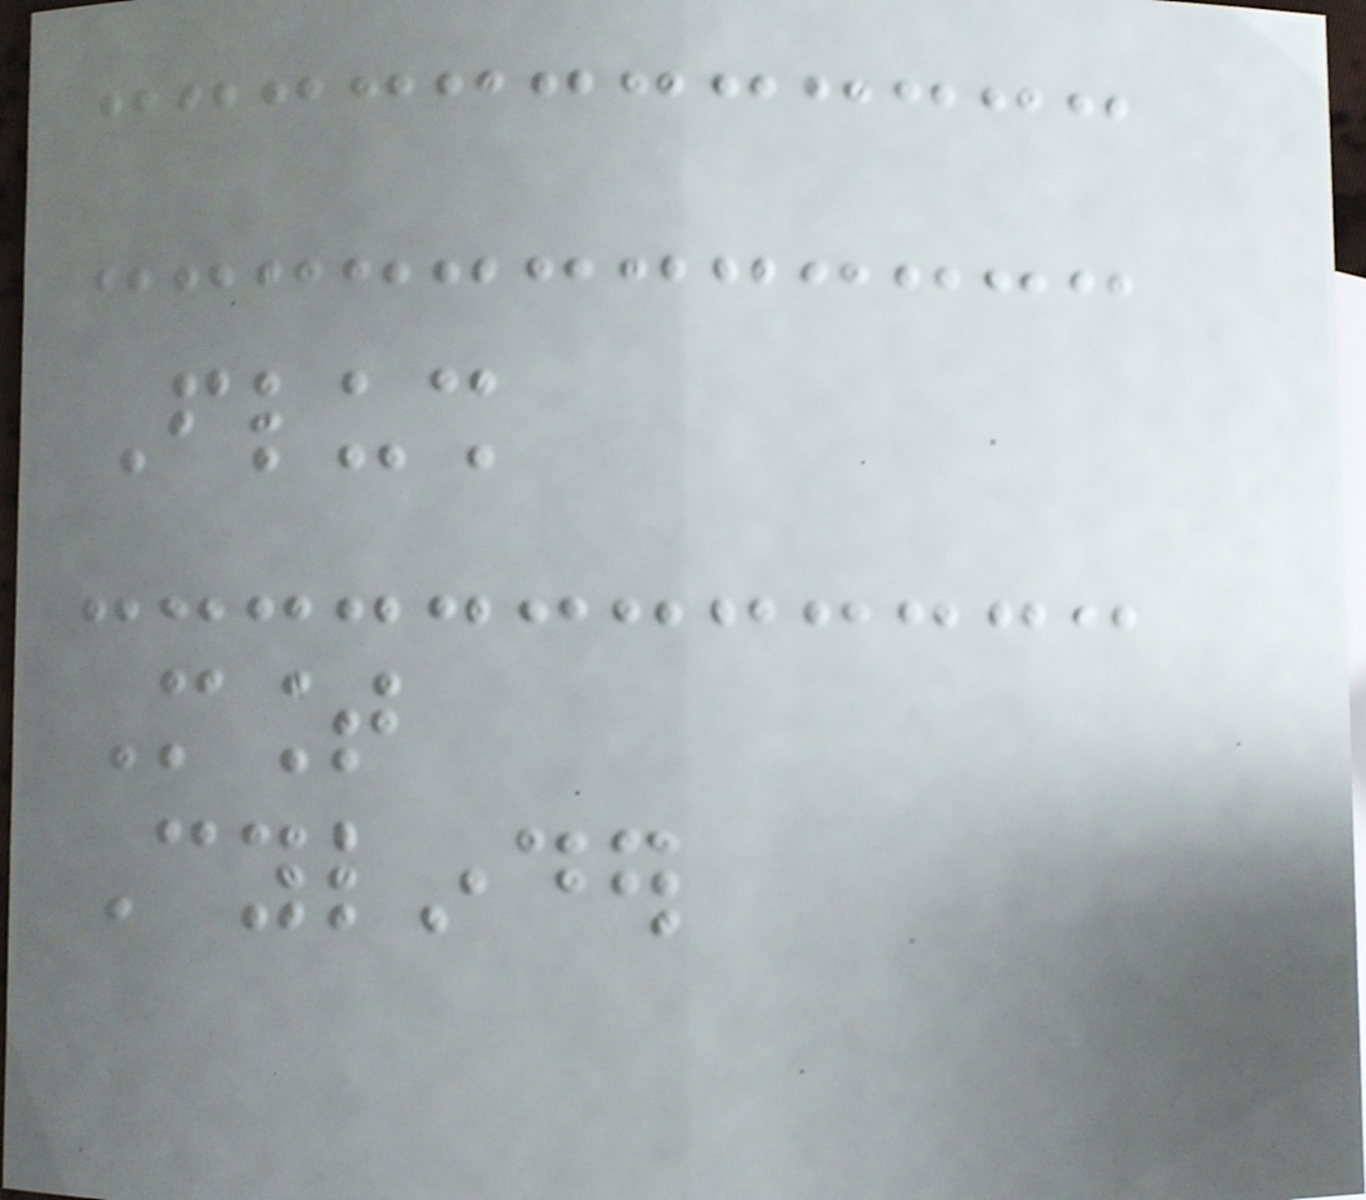Flush
Mount
Cylinder
